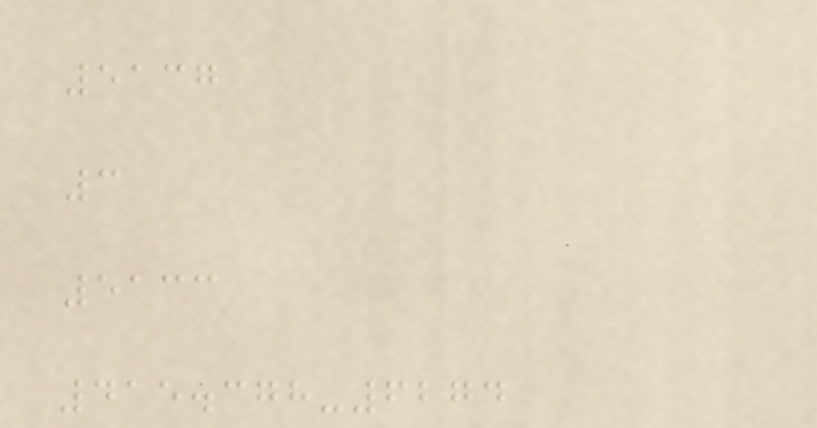5137
3
5133
415.378-6274
